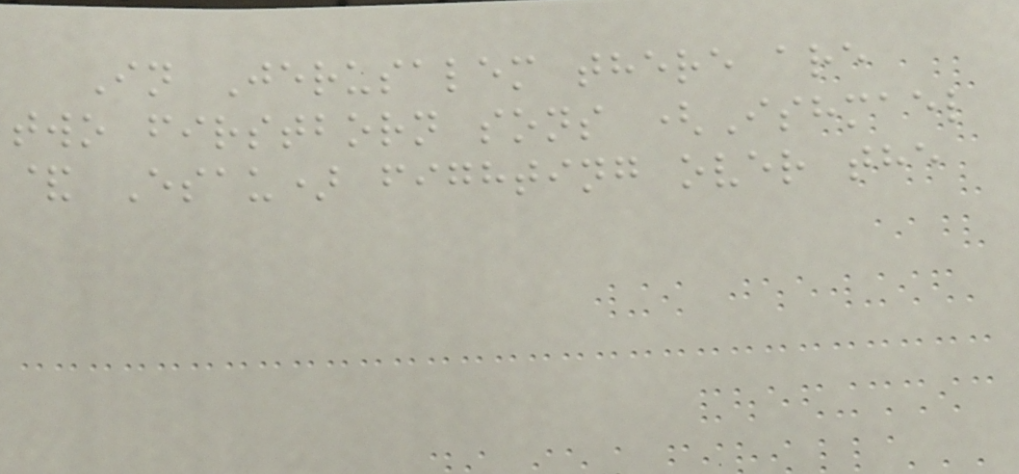In Jerusalem there are
two firstborn sons (Ishmael
& Esau) fighting over the
